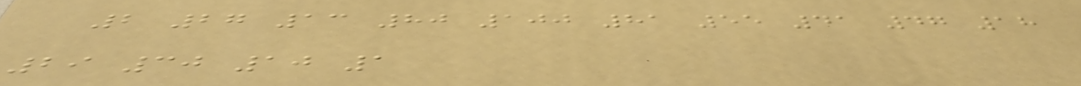2 27 13 80 100 81 55 41 47 18
29 30 10 1
